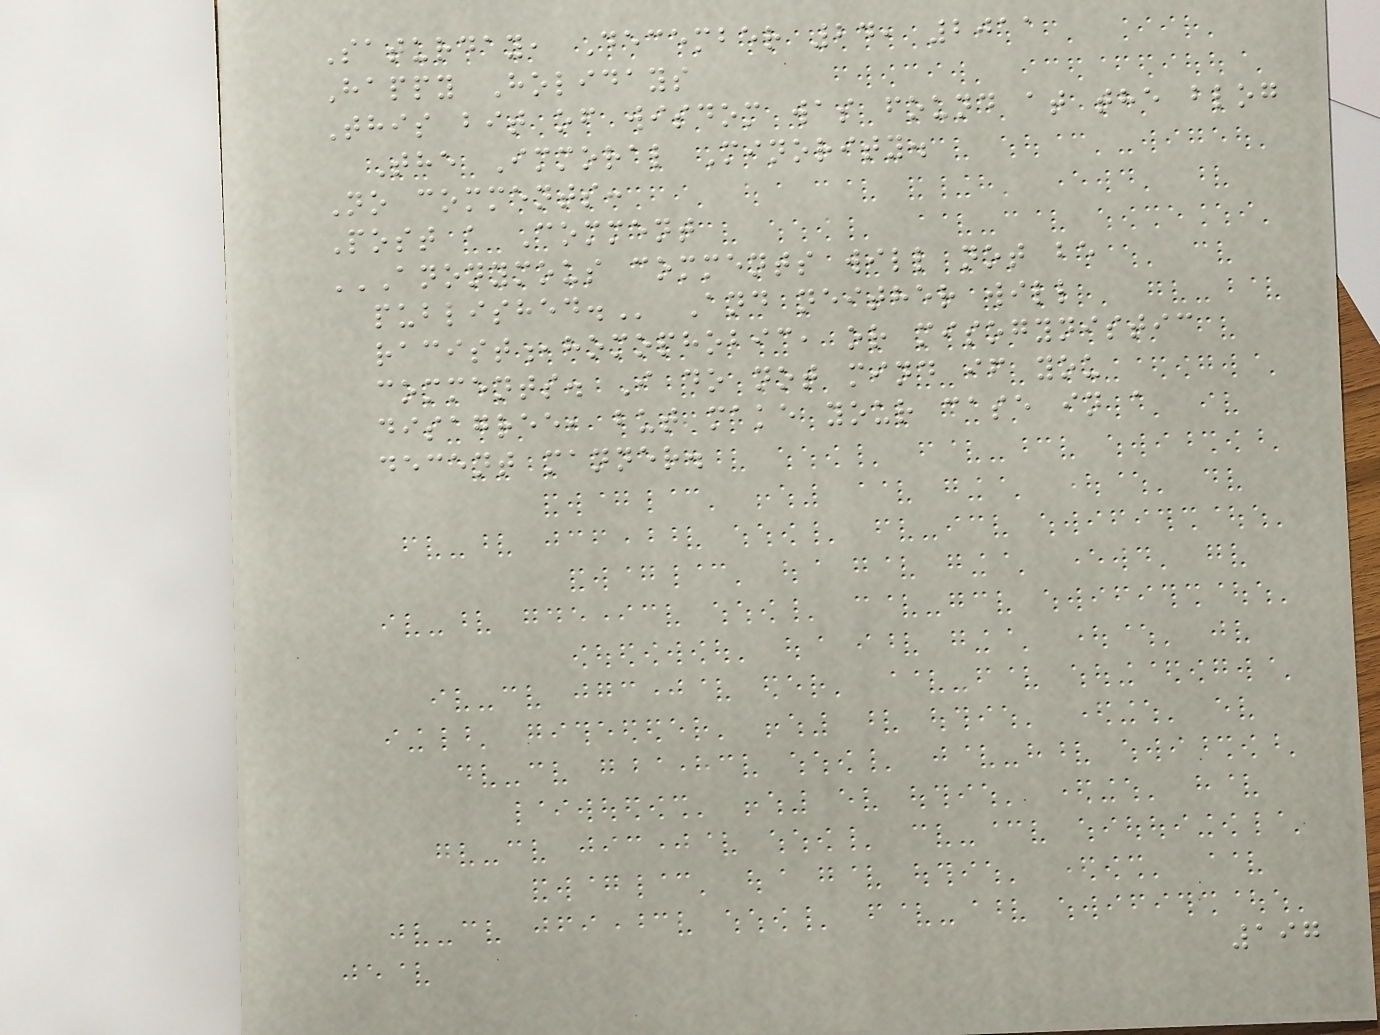Saturday, December 24, 2011
Happy Holidays
This bit of wisdom was found at the blog
The Immoral Minority.
No comments:
Post a Comment
ANONYMOUS COMMENTS WILL NOT BE
PUBLISHED. And neither will
racist,homophobic, or misogynistic
comments. I do not mind if you
disagree, but make your case in a
decent manner.
197
